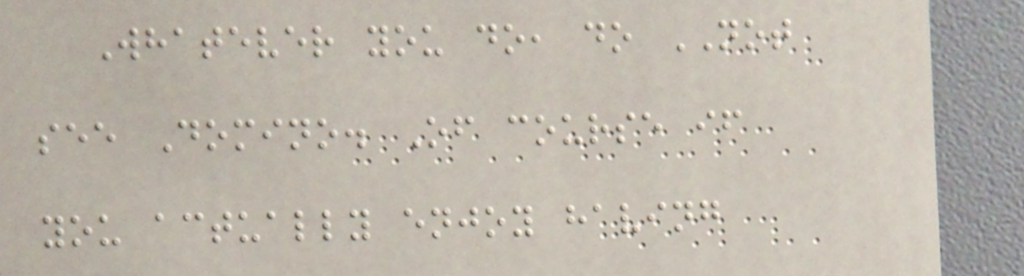Whatever you do, do NOT
see Domino. Of course if
you actually enjoy having
